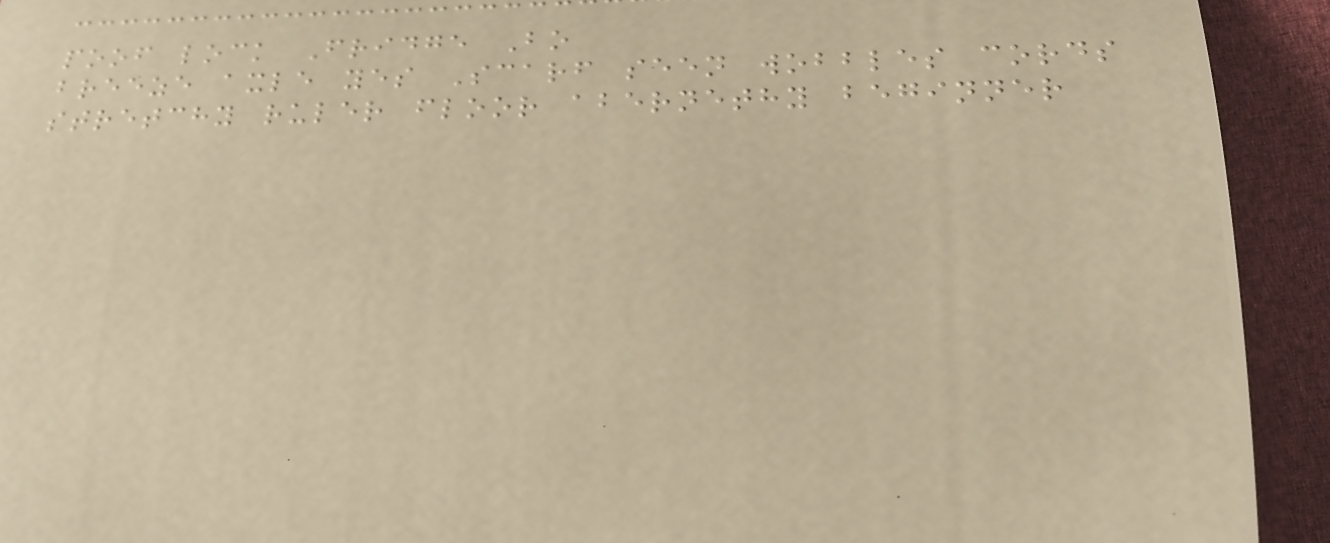poof lock Fridge Bo
breeze axle yes Scarf seen wobbles cords
stretchy ruler floor abernethy beginner
